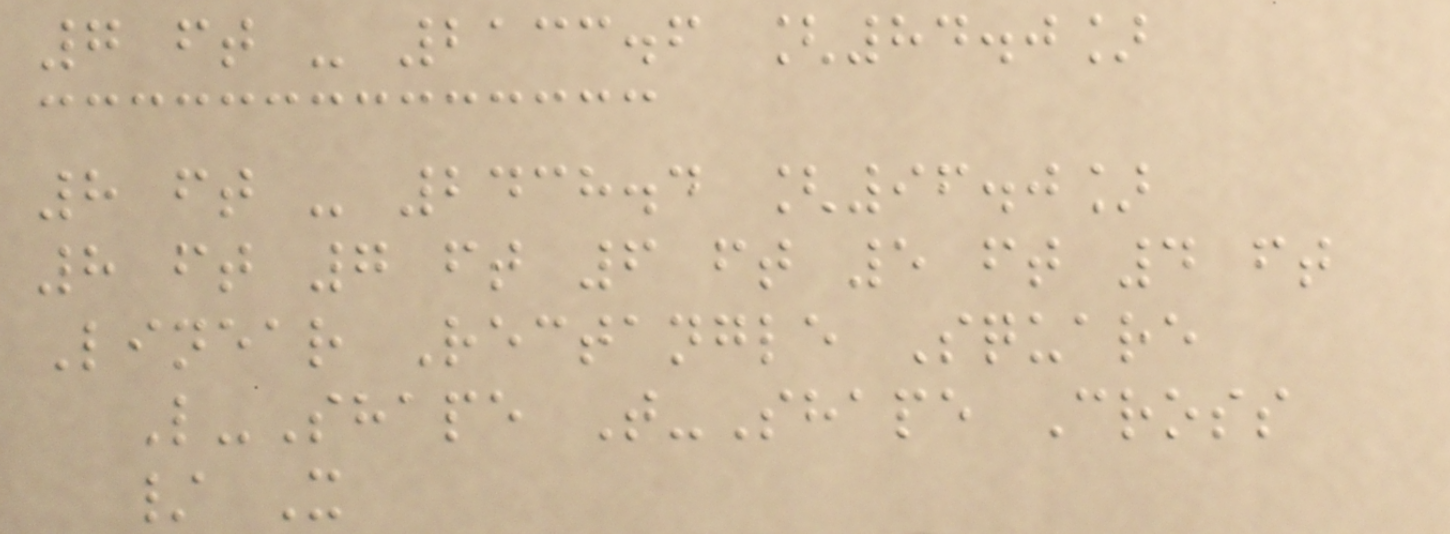7 ft - 2133.6 [84.0]
8 ft - 2438.4 [96.0]
8 ft 7 ft 6 ft 5 ft 4 ft
Linear Rectangle Square
L-Shape T-Shape Cross
/ X
